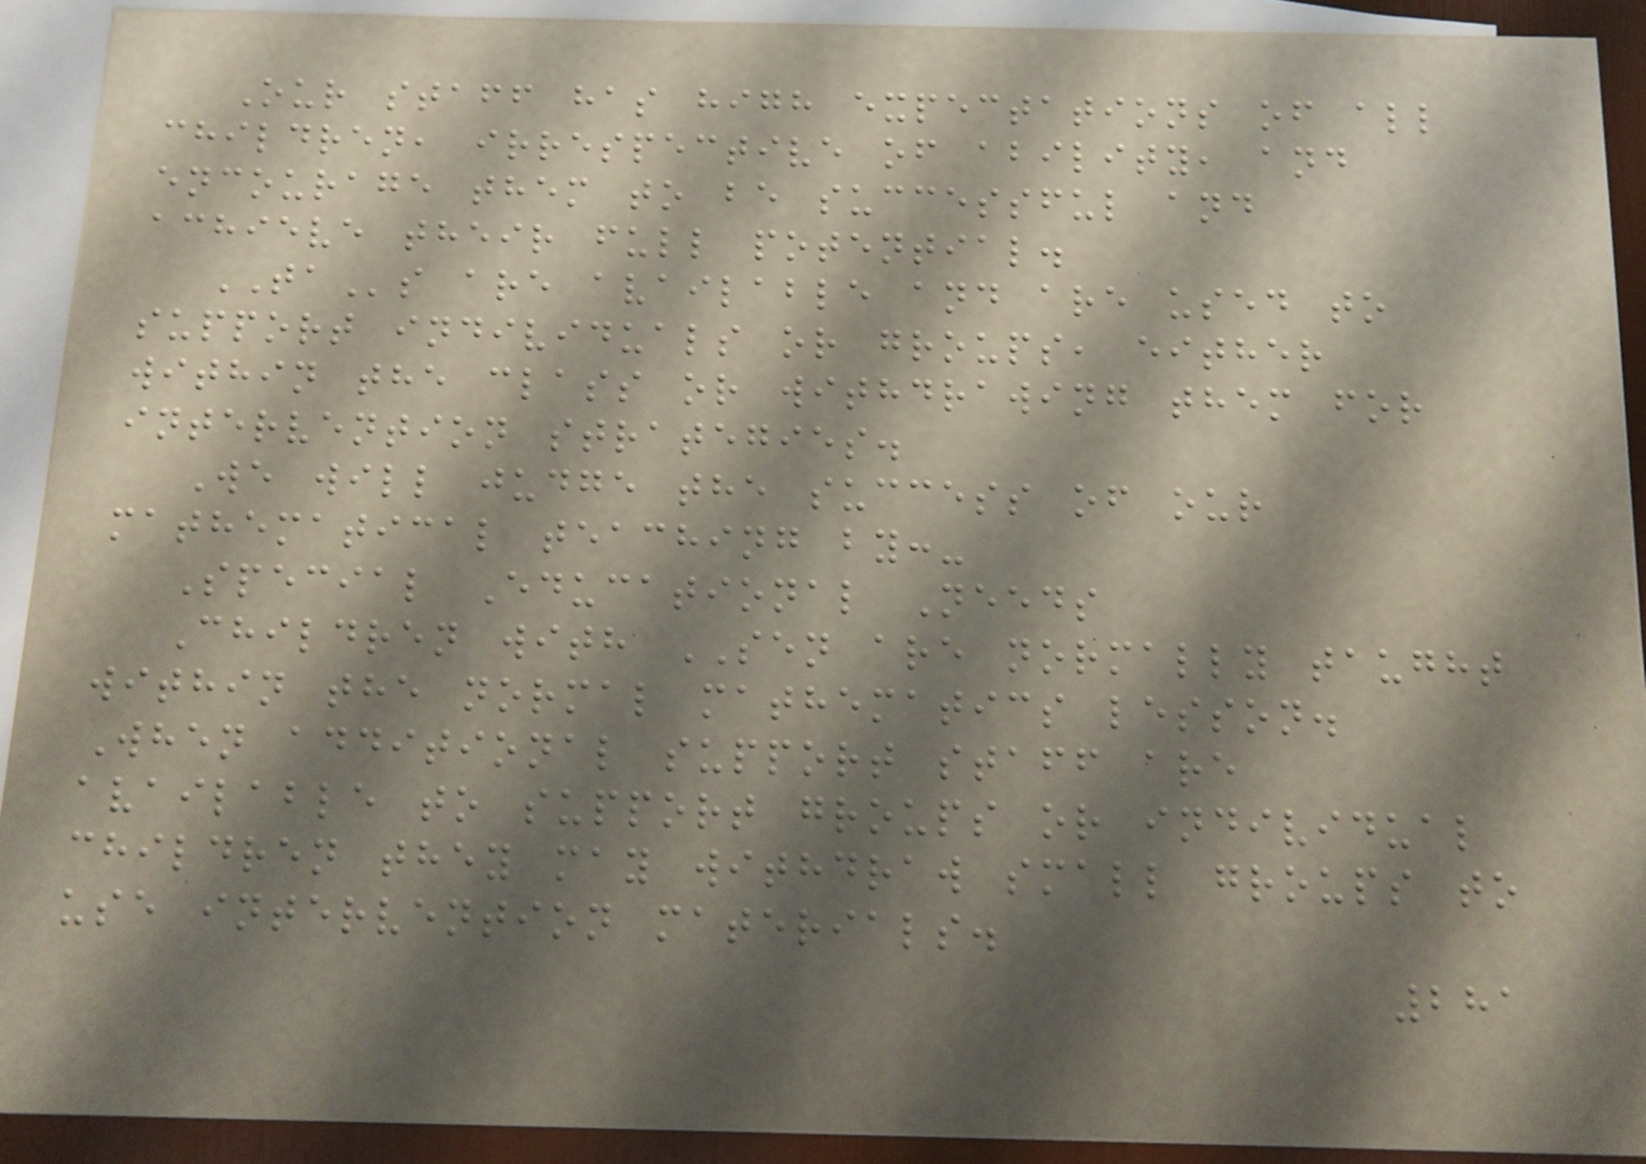Our staff has high expectations of all
children, irrespective of ability, and
encourage them to be successful and
achieve their full potential.
TAs are available and are used to
support individuals or groups, either
within the class or withdrawing them for
intervention strategies.
We will judge the success of our
mathematical teaching by:-
Special Educational Needs
Children with SEN are normally taught
within the normal mathematics lesson.
When additional support staff are
available to support groups or individual
children they may withdraw small groups to
use intervention materials.
281
